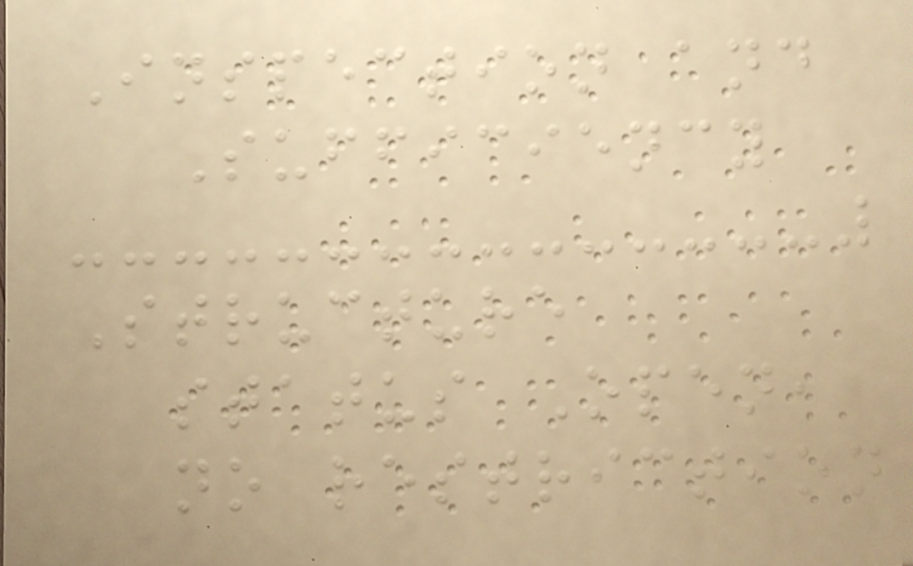Inspection and
Sufficiency
Structure
status Open,
no restriction
